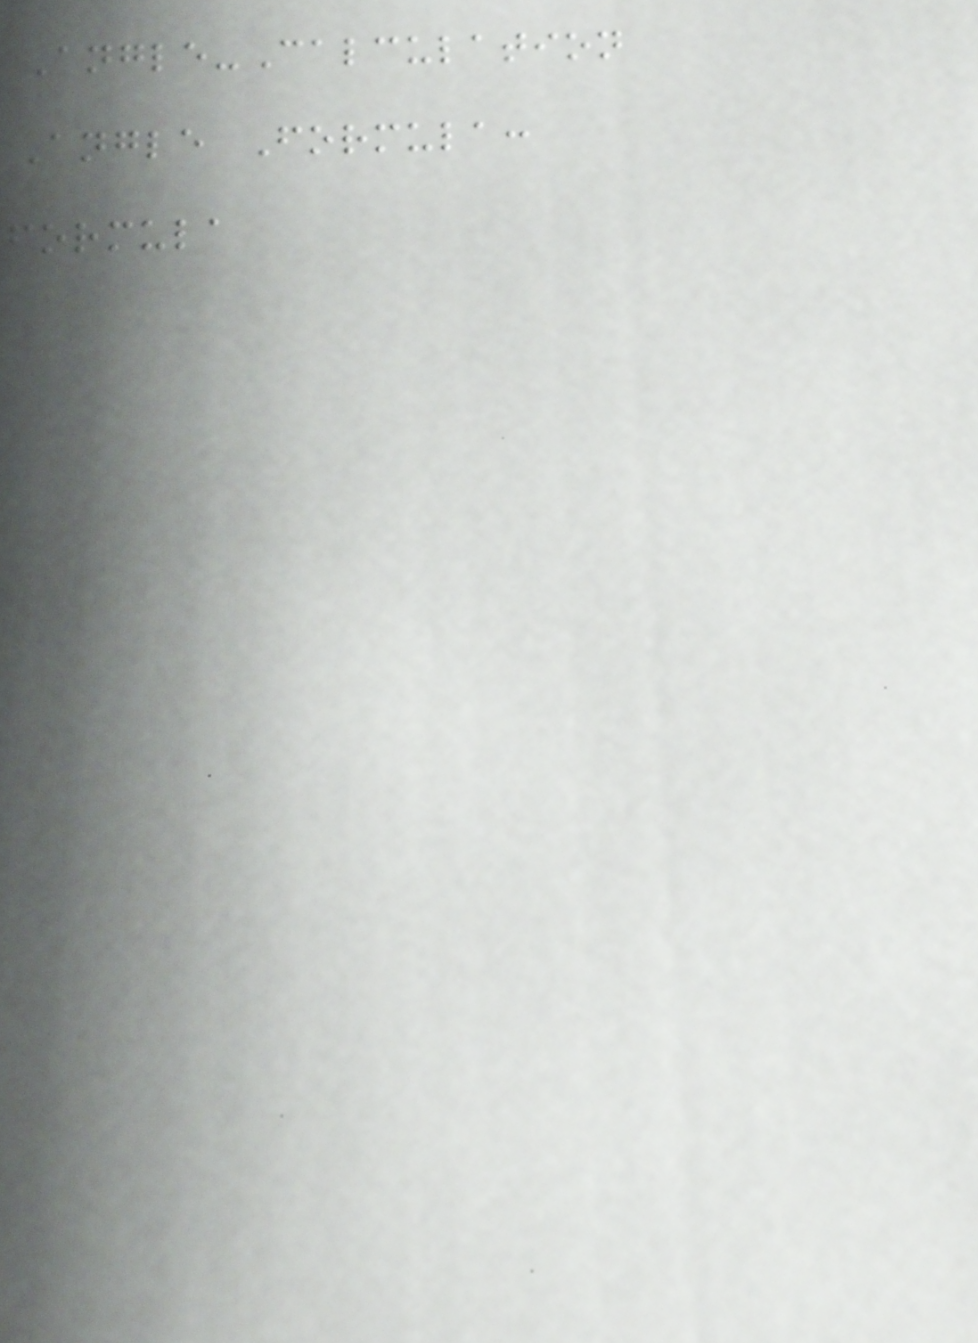Angle-Calculation
Angle Formula:
formula
